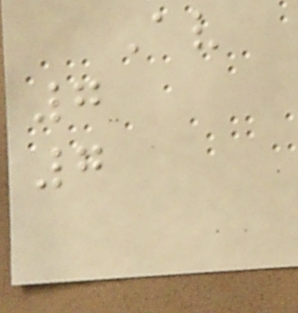Av
7
7
